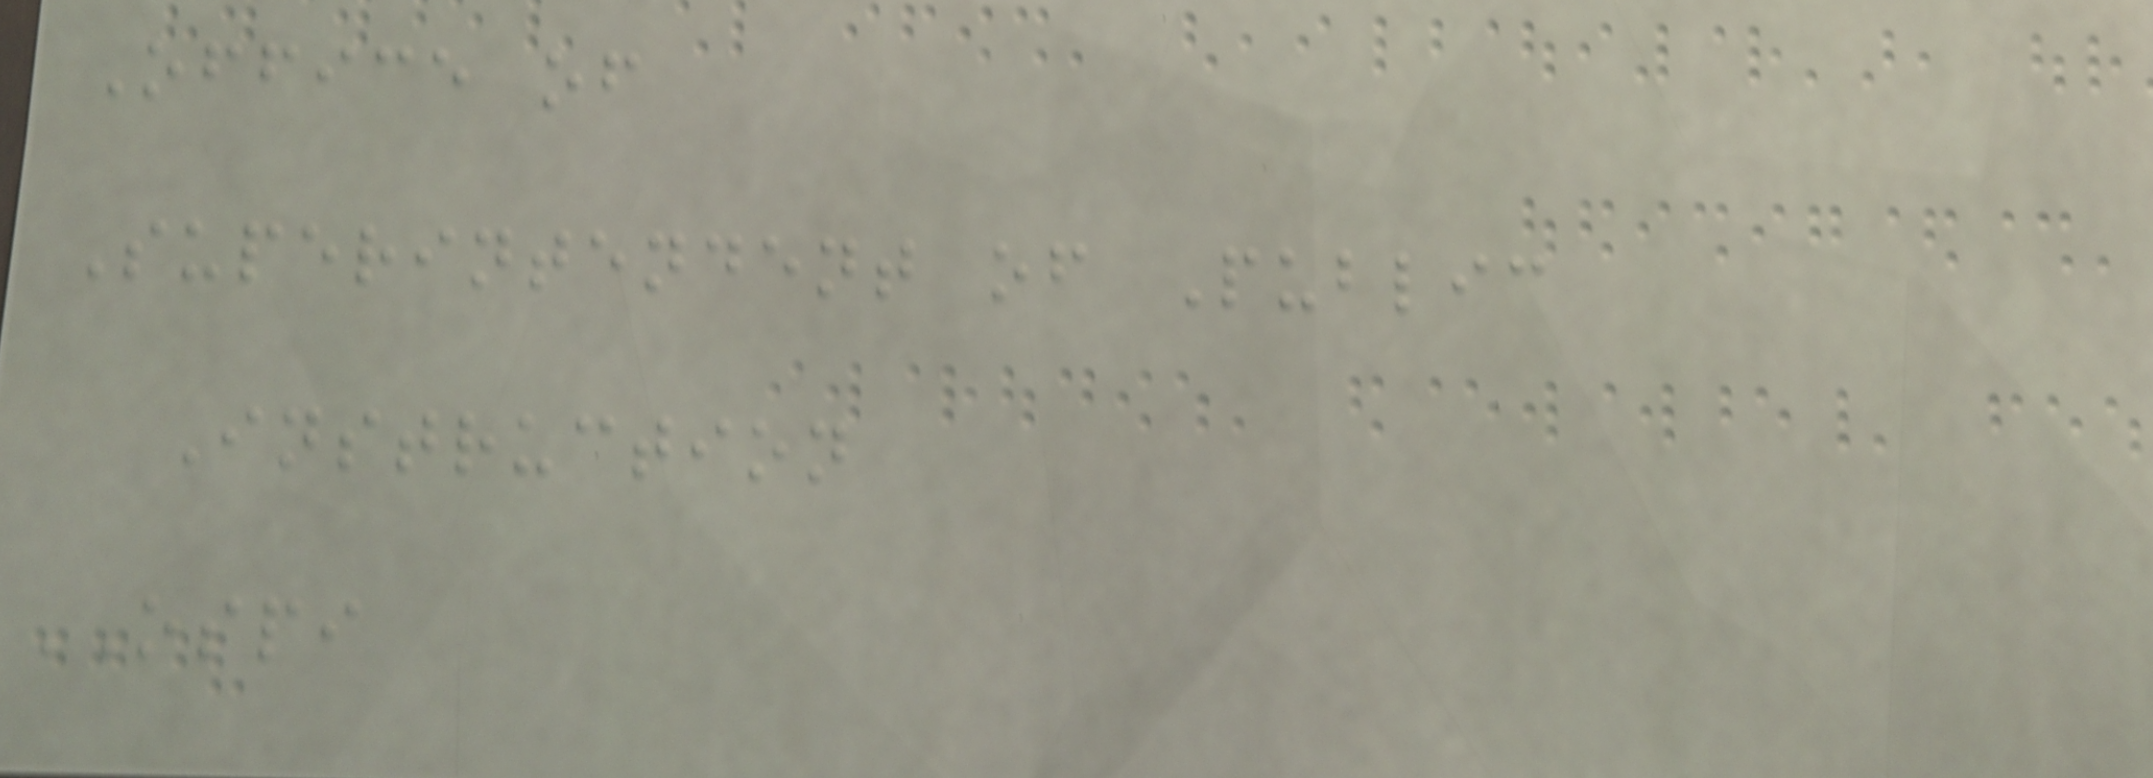Office of
Superintendent of Public
Instruction
OSPI
